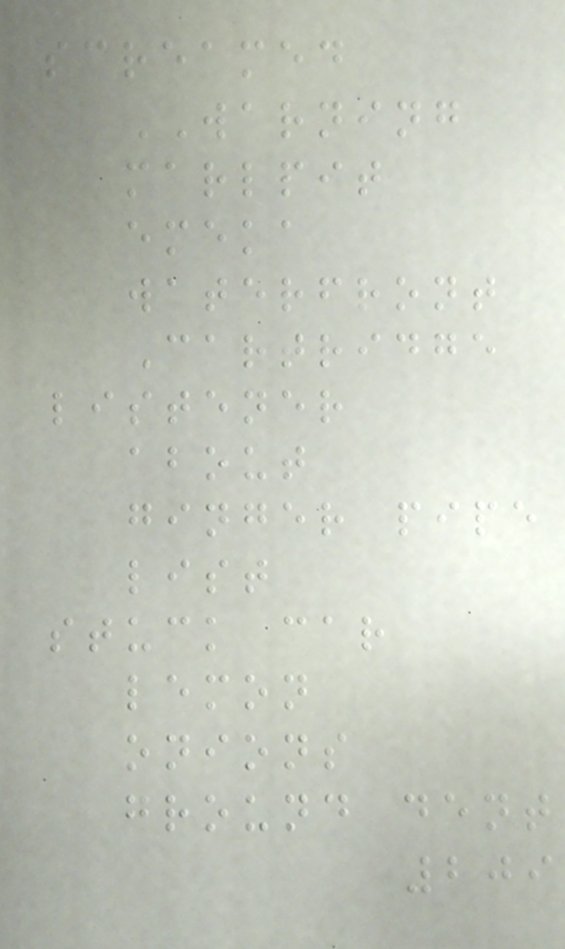screamed
WARNING
marlpit
emeka
waterfront
Cartridge
listener
about
ginger pipe
list
stuck car
lemon
onions
ground dent
209
